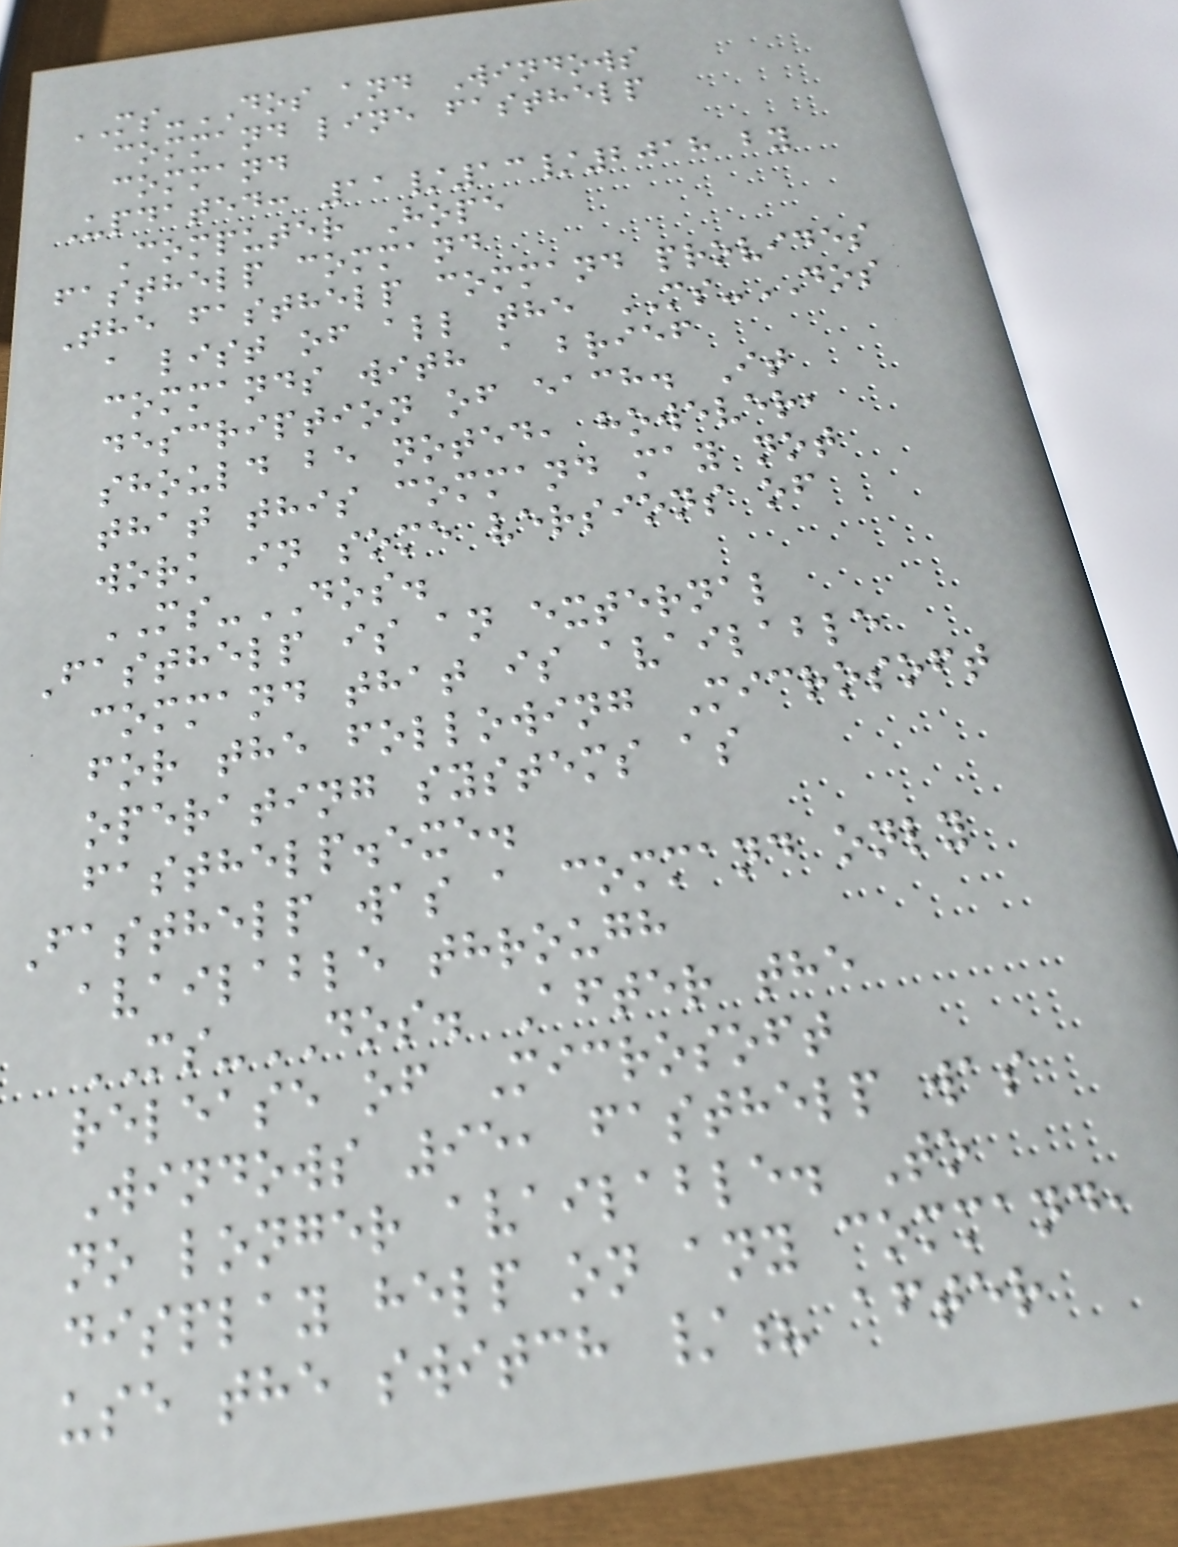MS-DOS and Windows
command line fasthelp
command
Updated: 11/13/2018 by
Computer Hope
fasthelp command
The fasthelp command provides
a list of all the MS-DOS
commands with a brief
description of each. It
should be noted, however,
that this command may not
work in some versions of
MS-DOS.
Fasthelp is an external
command that is available
for the following Microsoft
operating systems as
fasthelp.exe.
Fasthelp was a command only
available through
MS-DOS. After the
release of Microsoft
Windows 95, fasthelp was
no longer available. To
display help on any command,
use the switch /? after
